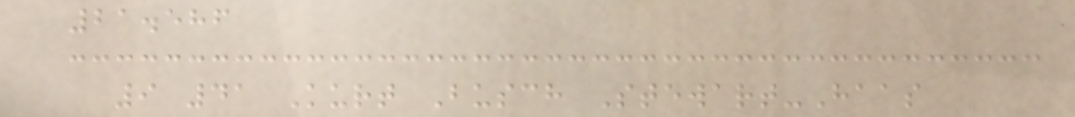21.586
9 41 Kurt Busch Stewart-Haas
